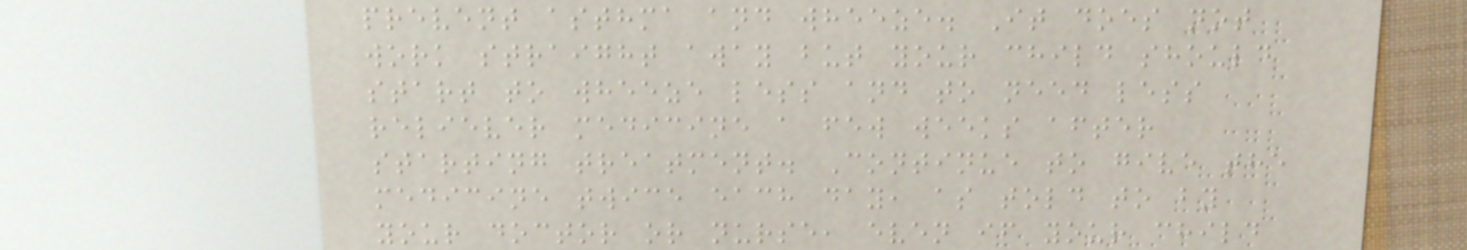prevent asthma and wheeze. It does not
work straight away but your child should
start to wheeze less and to need less
reliever medicine a few weeks after
starting treatment. Continue to give the
medicine twice each day, as told to by
your doctor or nurse, even if your child
